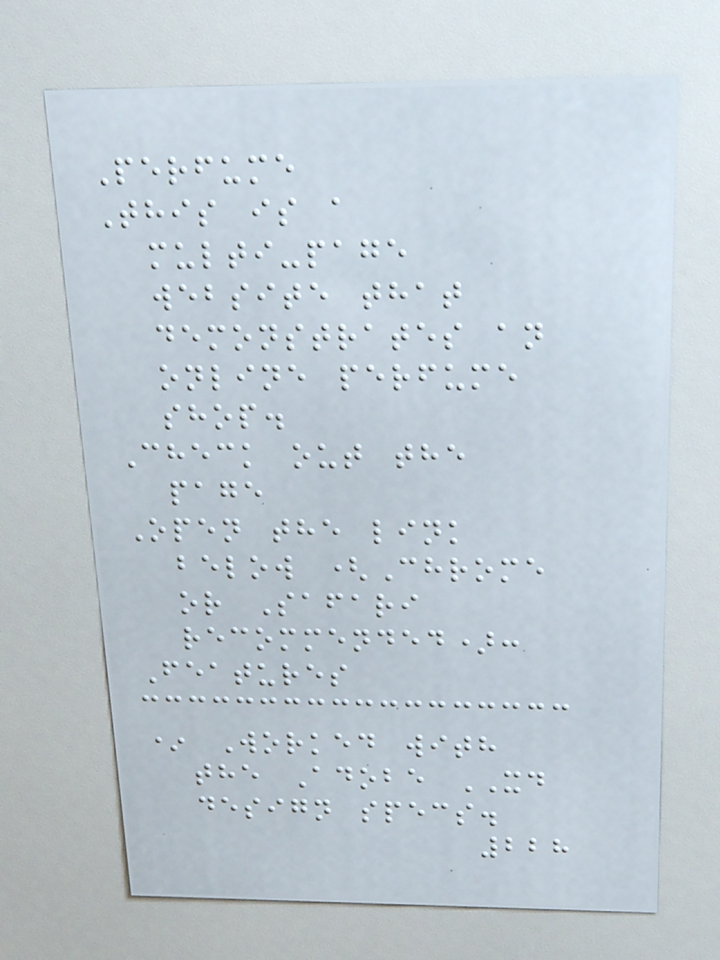Perfume
This is a
multi-page
website that
demonstrates an
online perfume
shop.
Check out the
page
Open the link
below (Chrome
or Safari
recommended):
Features
* Worked with
the Adobe XD
design specs.
228
